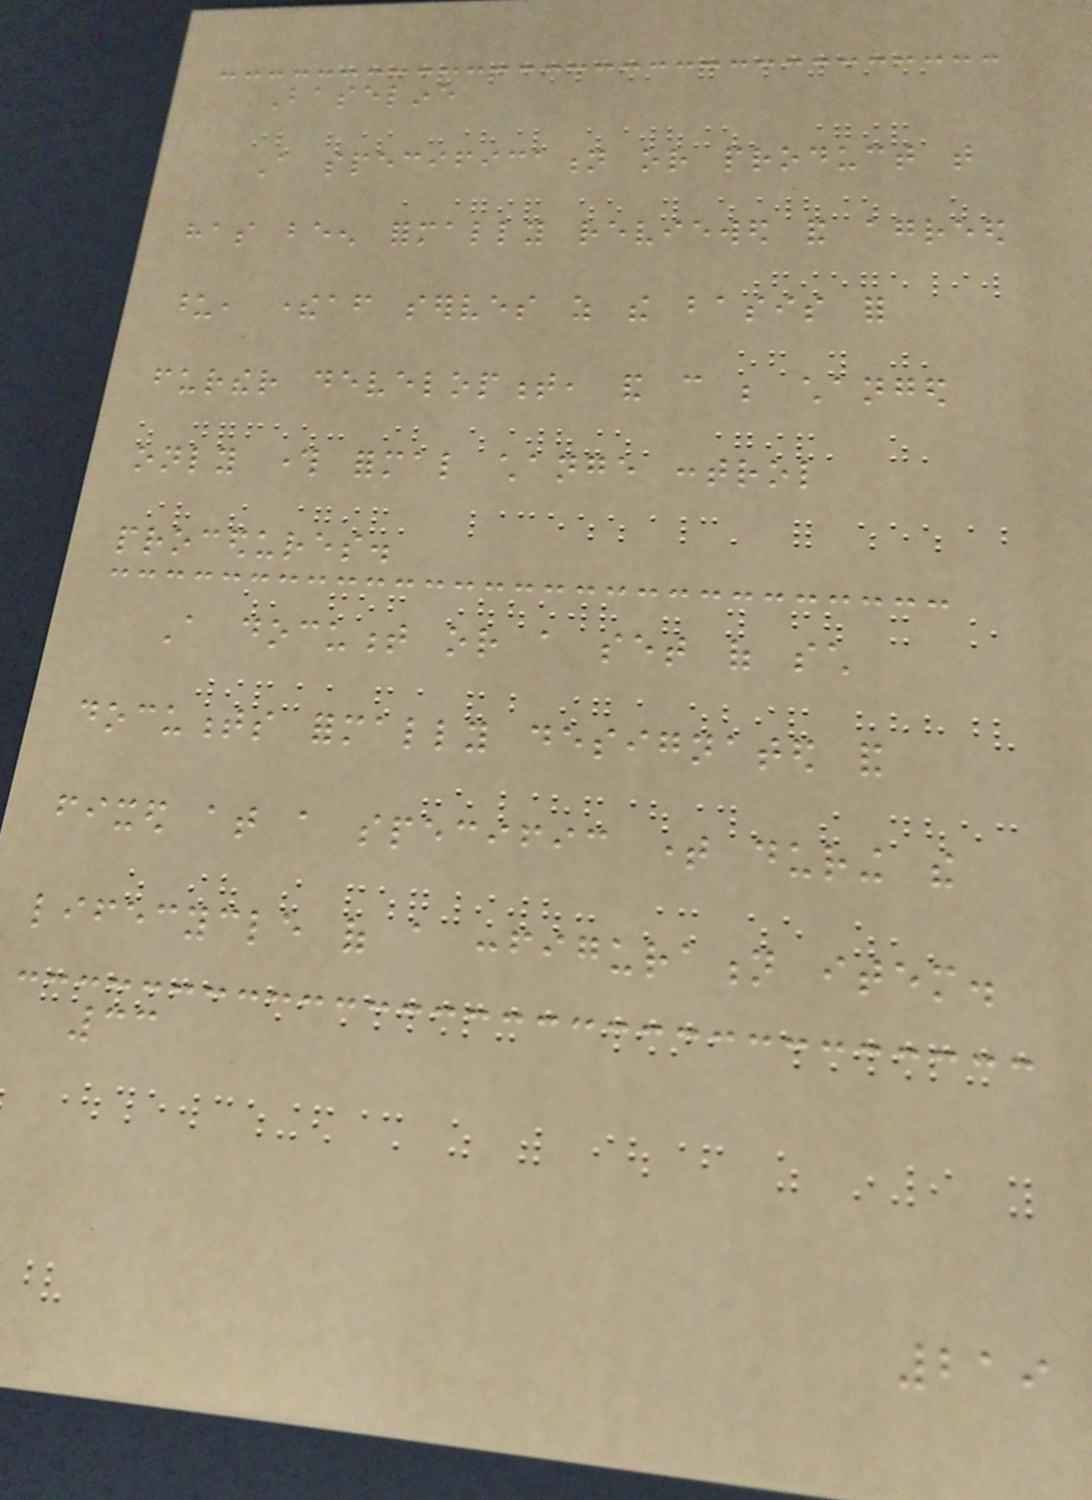Baseline
A specification or product that
has been formally reviewed and agreed
upon, thereafter serves as the basis for
further development, and can be changed
only through formal change control
procedures.
A document or a set of such
documents formally designated and
fixed at a specific time during the
lifecycle of a configuration item.
33
219
